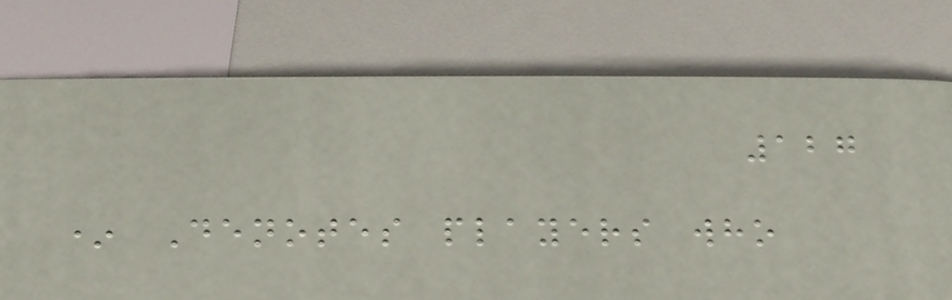127
* Denotes players who
